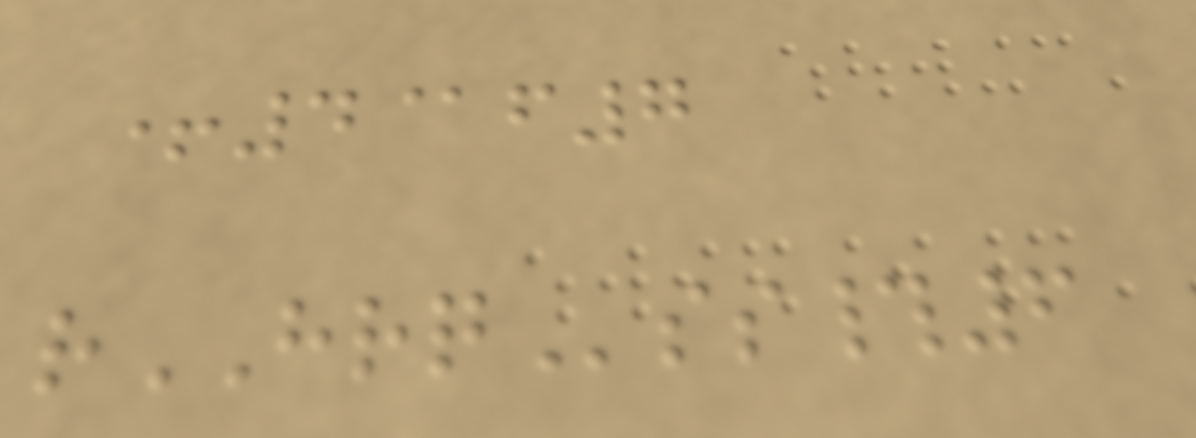+4@f7
rHRQss#6
